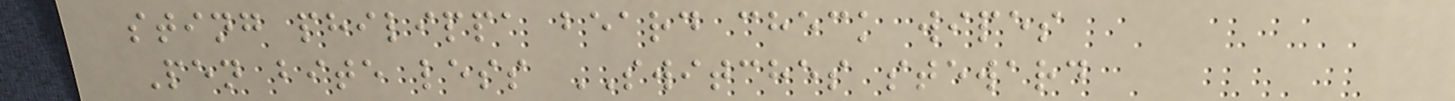sting philippa beard check wipes
Pen bite less SWITCHES steward
